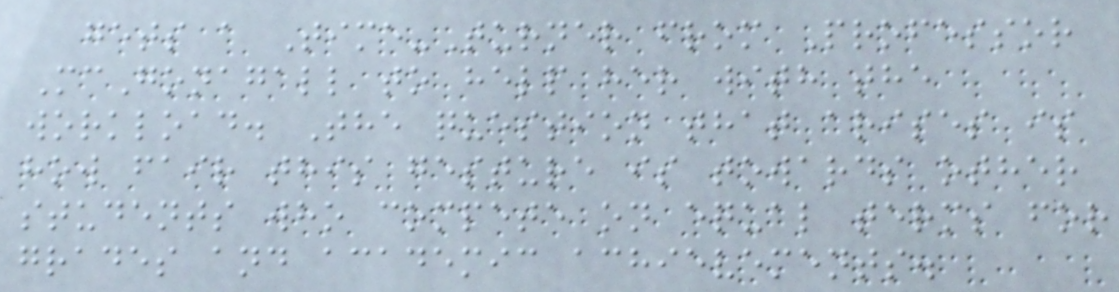gets a Time-Turner from Professor
McGonagall to help her with the
workload. The question that arises is
how fair this gesture is towards other
students who compete on equal terms for
grades and academic achievements.
